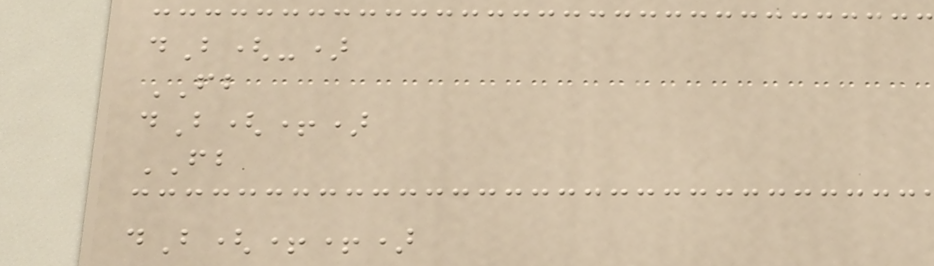dB(-)
FB
dB(+)
FB
dB(++)
